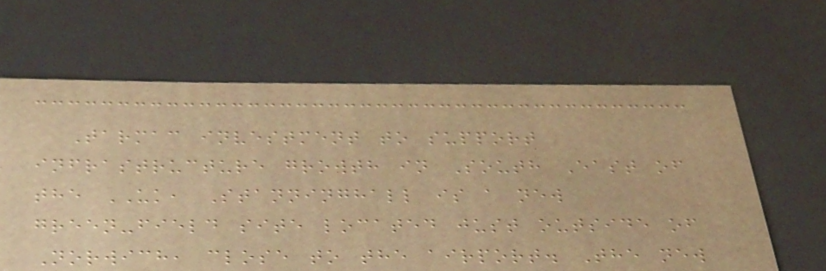Tarmac investment to support
infrastructure growth in South East of
the UK, Stanninghall is a new
green-field site located just outside of
Norwich, close to the airport. The new
